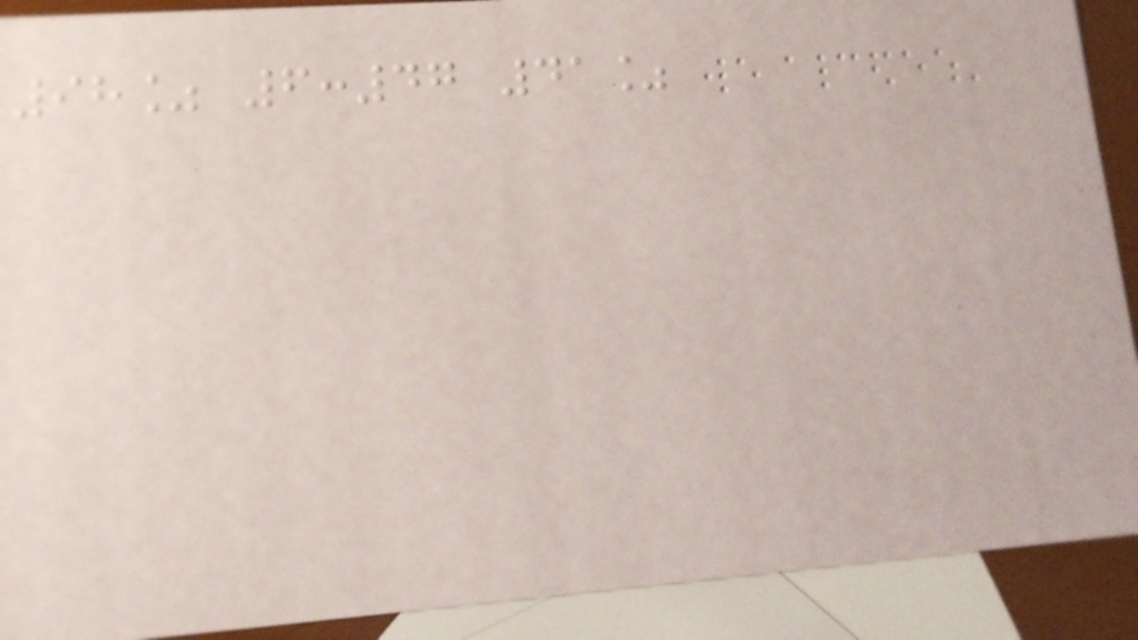98% 6:47 41%
